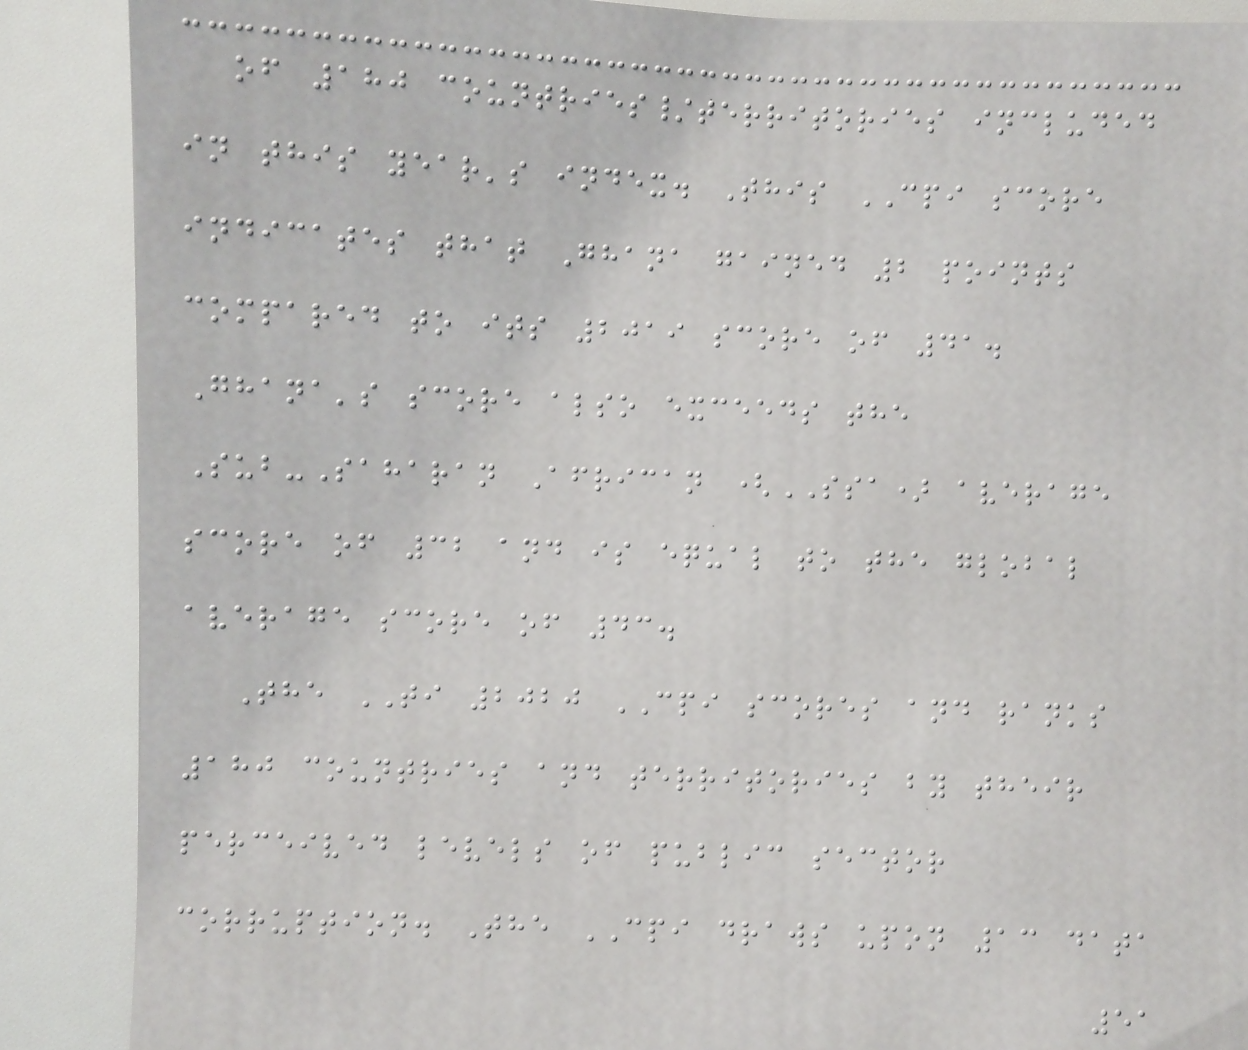of 180 countries/territories included
in this year's index. This CPI score
indicates that Ghana gained 2 points
compared to its 2019 score of 41.
Ghana's score also exceeds the
Sub-Saharan African (SSA) average
score of 32 and is equal to the global
average score of 43.
The TI 2020 CPI scores and ranks
180 countries and territories by their
perceived levels of public sector
corruption. The CPI draws upon 13 data
51
